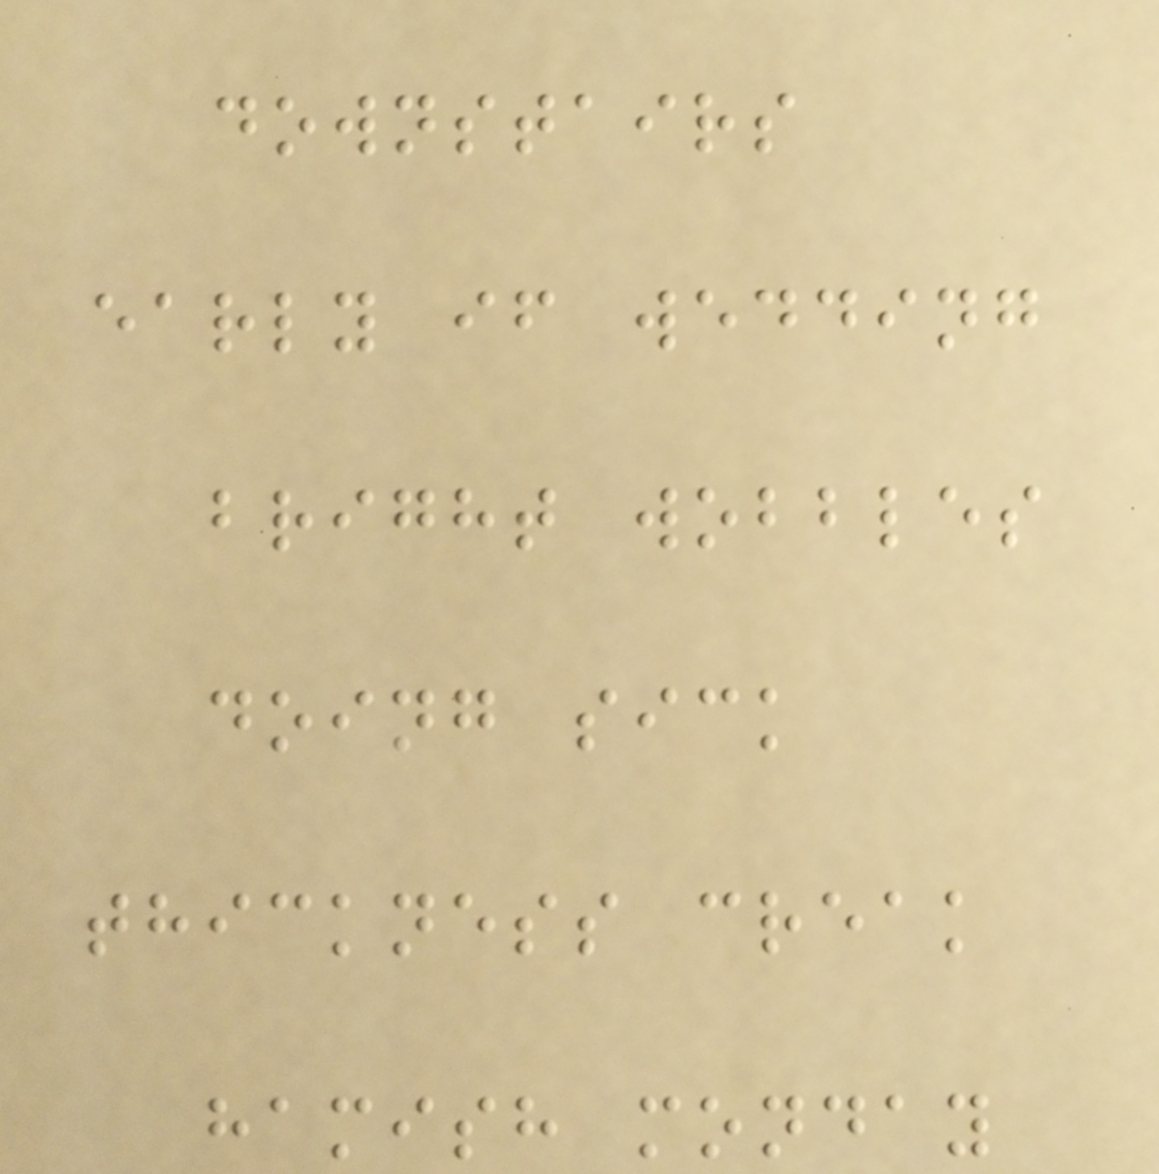downstairs
early if wedding
bright wobbles
doing sick
thickness creak
hamish monday
